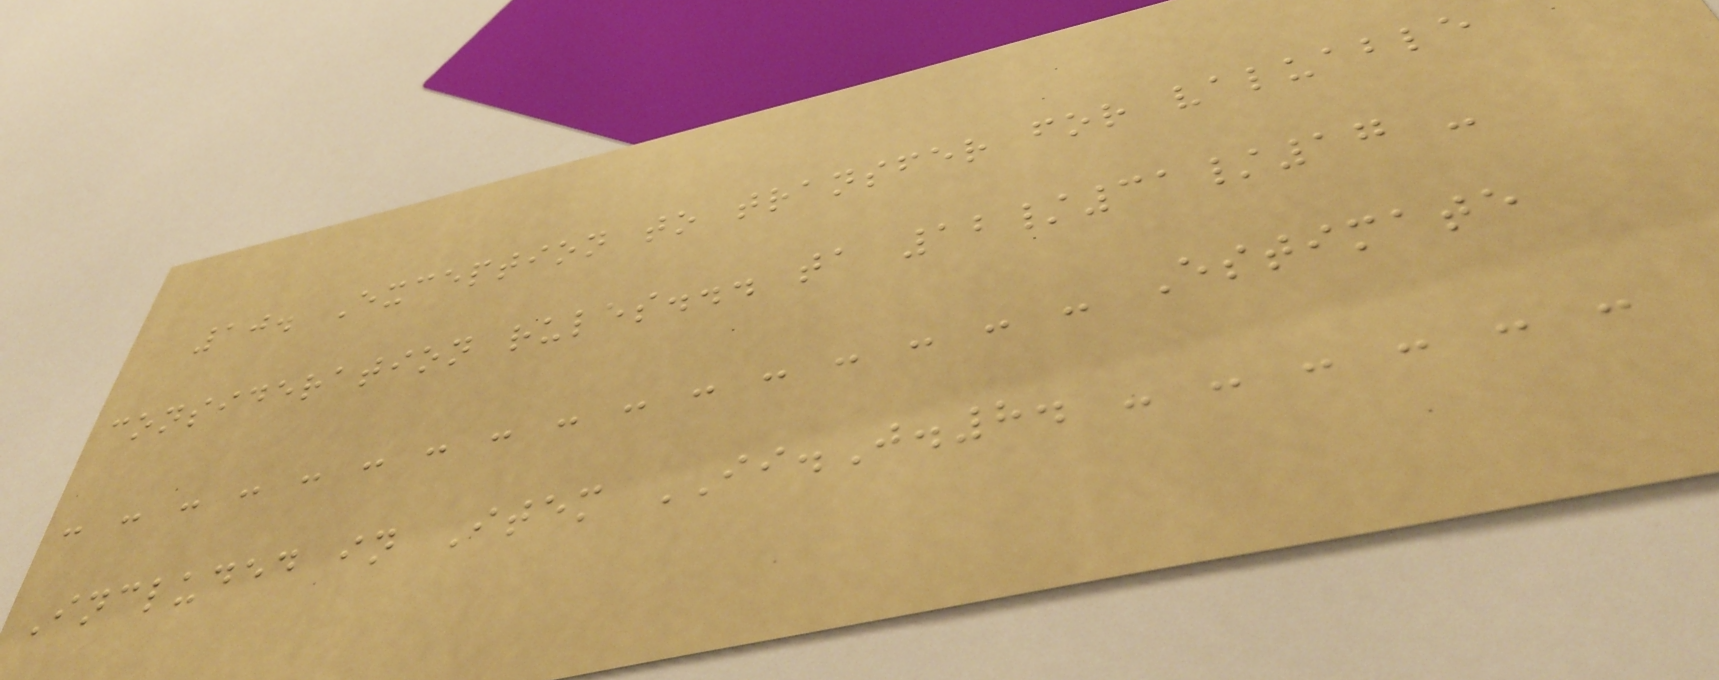10. Exception to transfer for valuable
consideration rules... ta 12/31/17 -
- - - - - - - - - - - - - - - - Estimate
Included in Item II.J.8. - - - - - -
